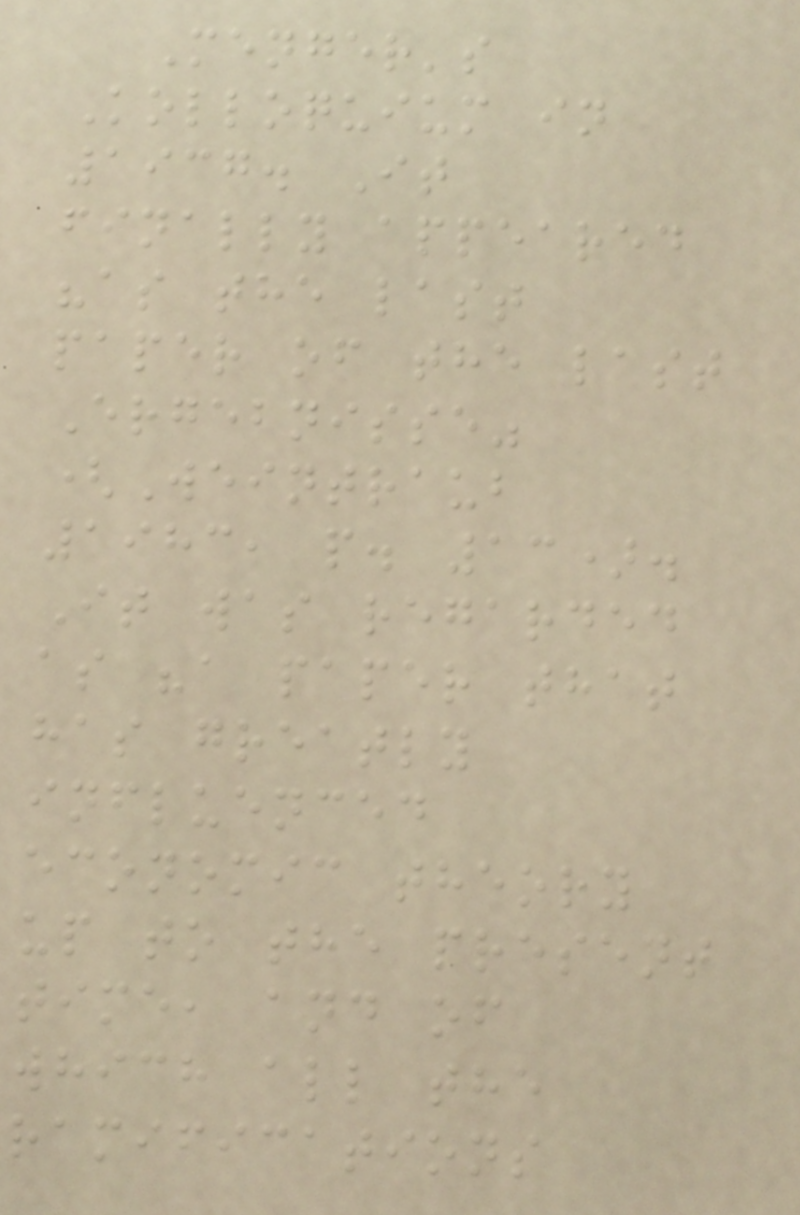Menger's
Kolloquium in
1937. It
finally appeared
"as the last
paper of the last
Ergebnisse"
(Weintraub
1983, p. 13).
It was regarded
as "a paper that
has greatly
influenced
economic theory
up to the present
time, and of
which all the
ramifications
